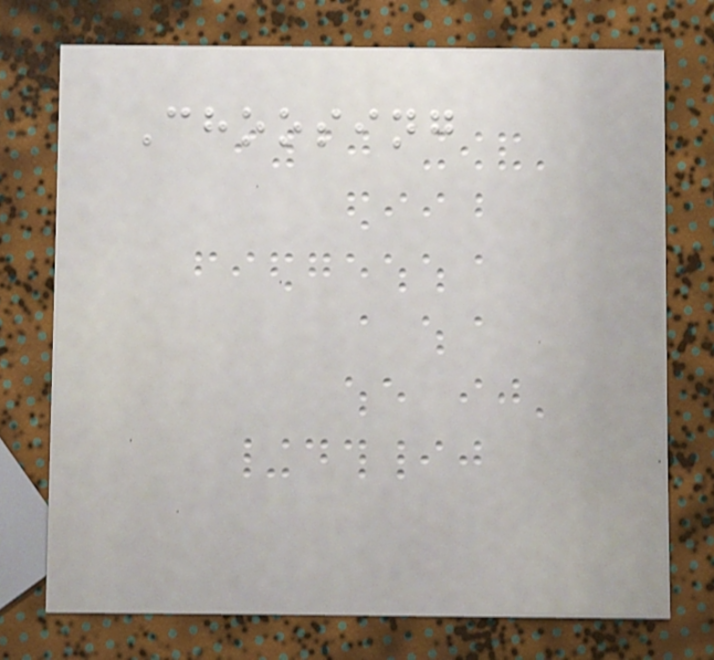Choosing
